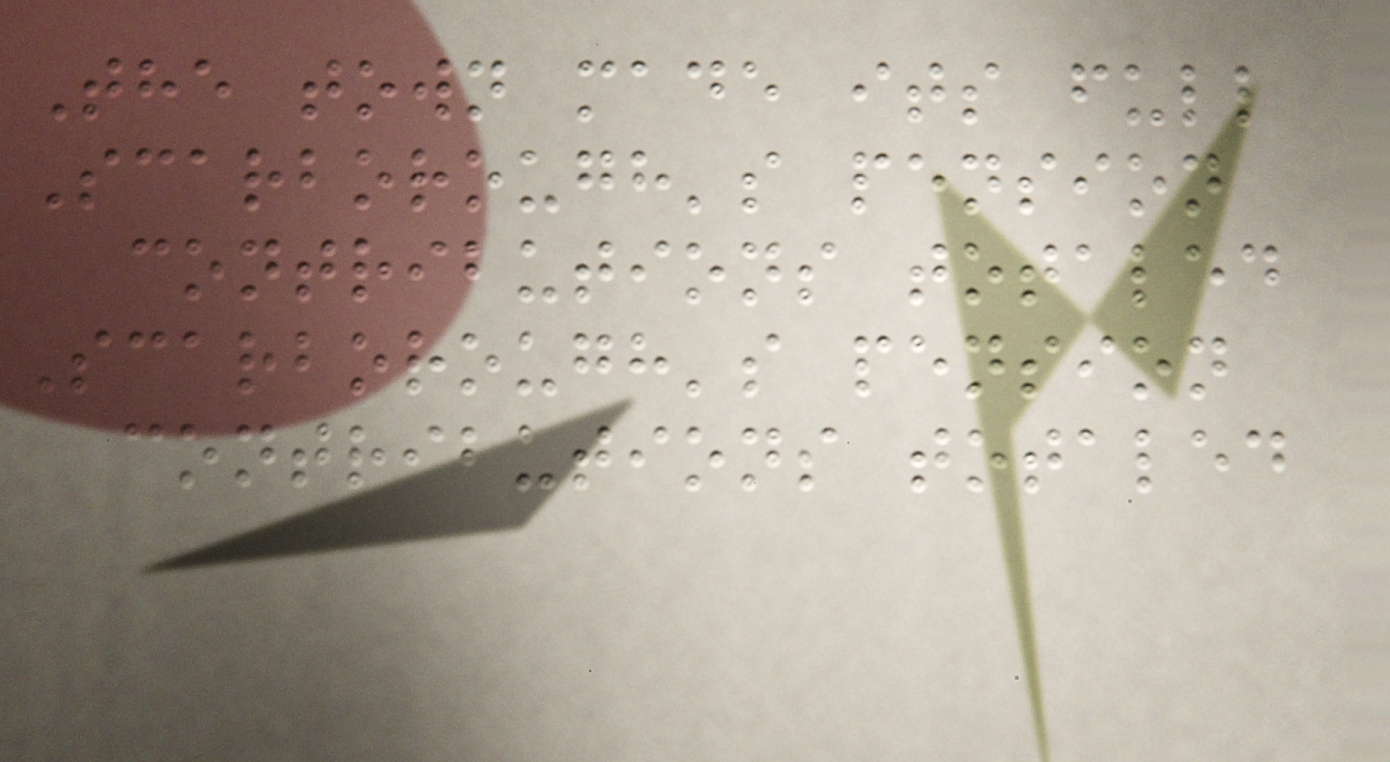The town made its full
Scarborough's pension
contributions totaled
Scarborough's pension
contributions totaled
